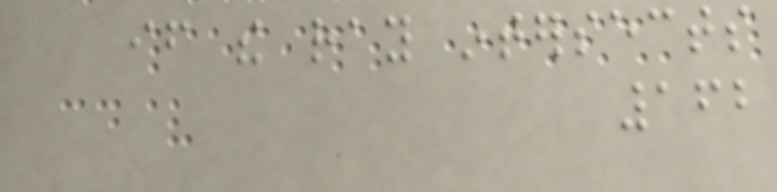if the ray intersects
162
